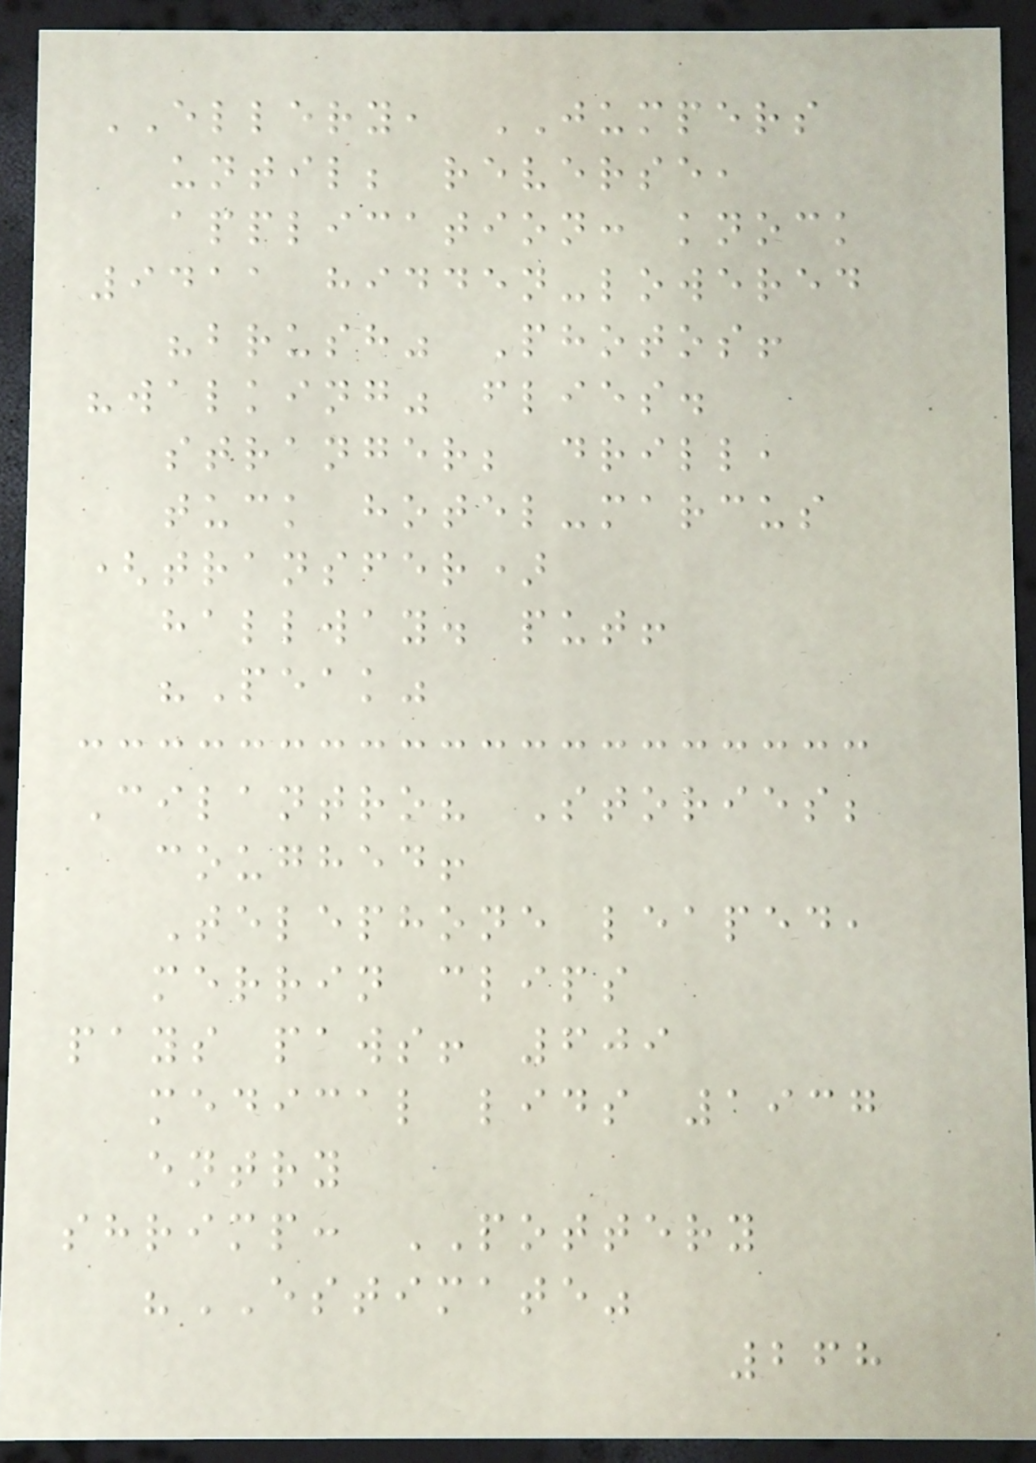ELLERY, JUMPERS
until; reverse,
application: knock
9411 hidden-lowered
"brush" Photos!
"walking" flies.
stranger; drill,
tuck hotel-marcus
(transfer)
hallway. put!
"Peak"
Cilantro? Stories;
coughed!
Telephone leaped,
merrin clips
pays paws! 609
medical lids 1937
entry
shrimp: POTTERY
"ESTIMATE"
268
